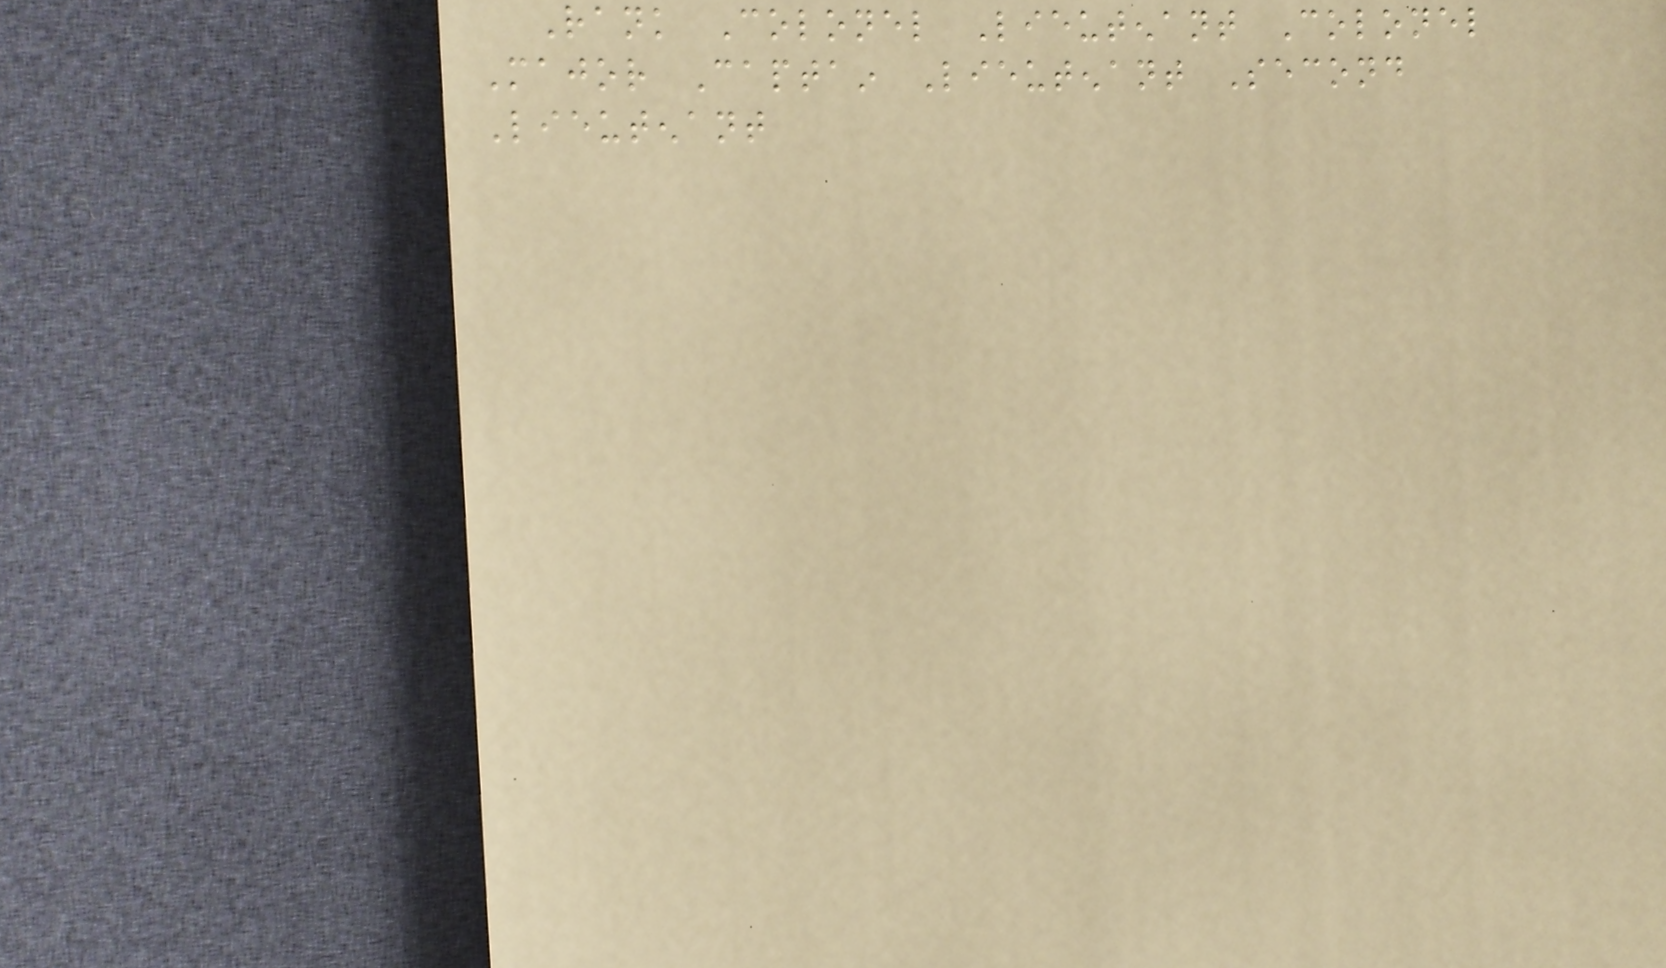Rank Colonel Lieutenant Colonel
Major Captain Lieutenant Second
Lieutenant
